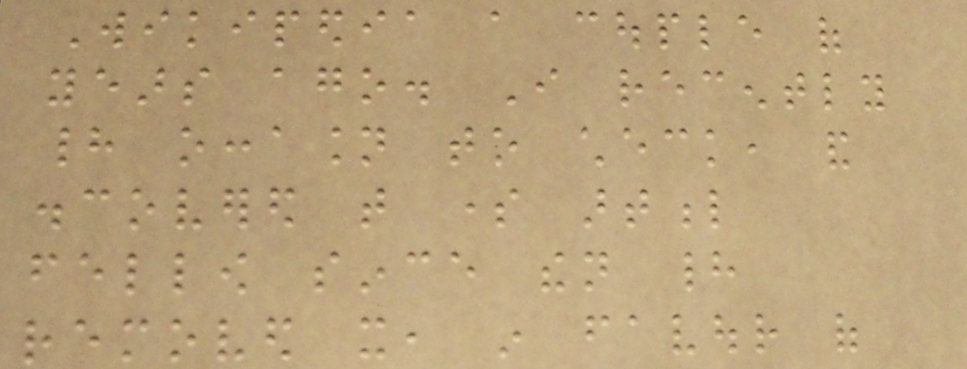Wikipedia a couple of
years ago. I recently
had occasion to check, and
discovered that some artful
fellow since then had
removed it, in favour of
